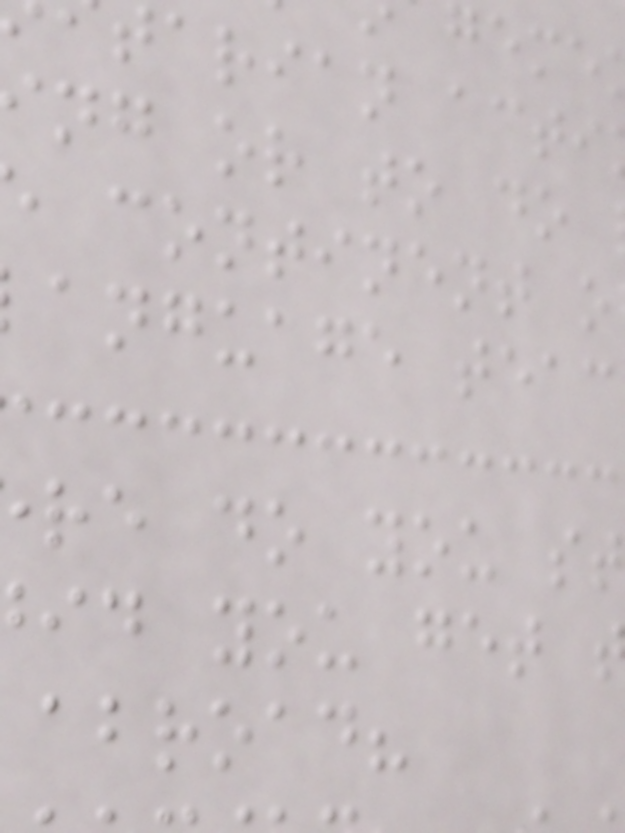arian acti
ng or to do
continent o
anguage teac
re do you st
id you get
abroad?
